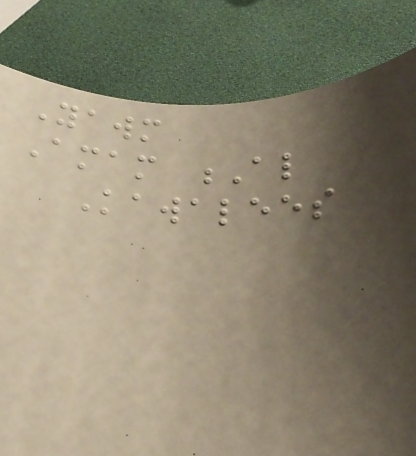Yawm
Amam Al
Kawalees
